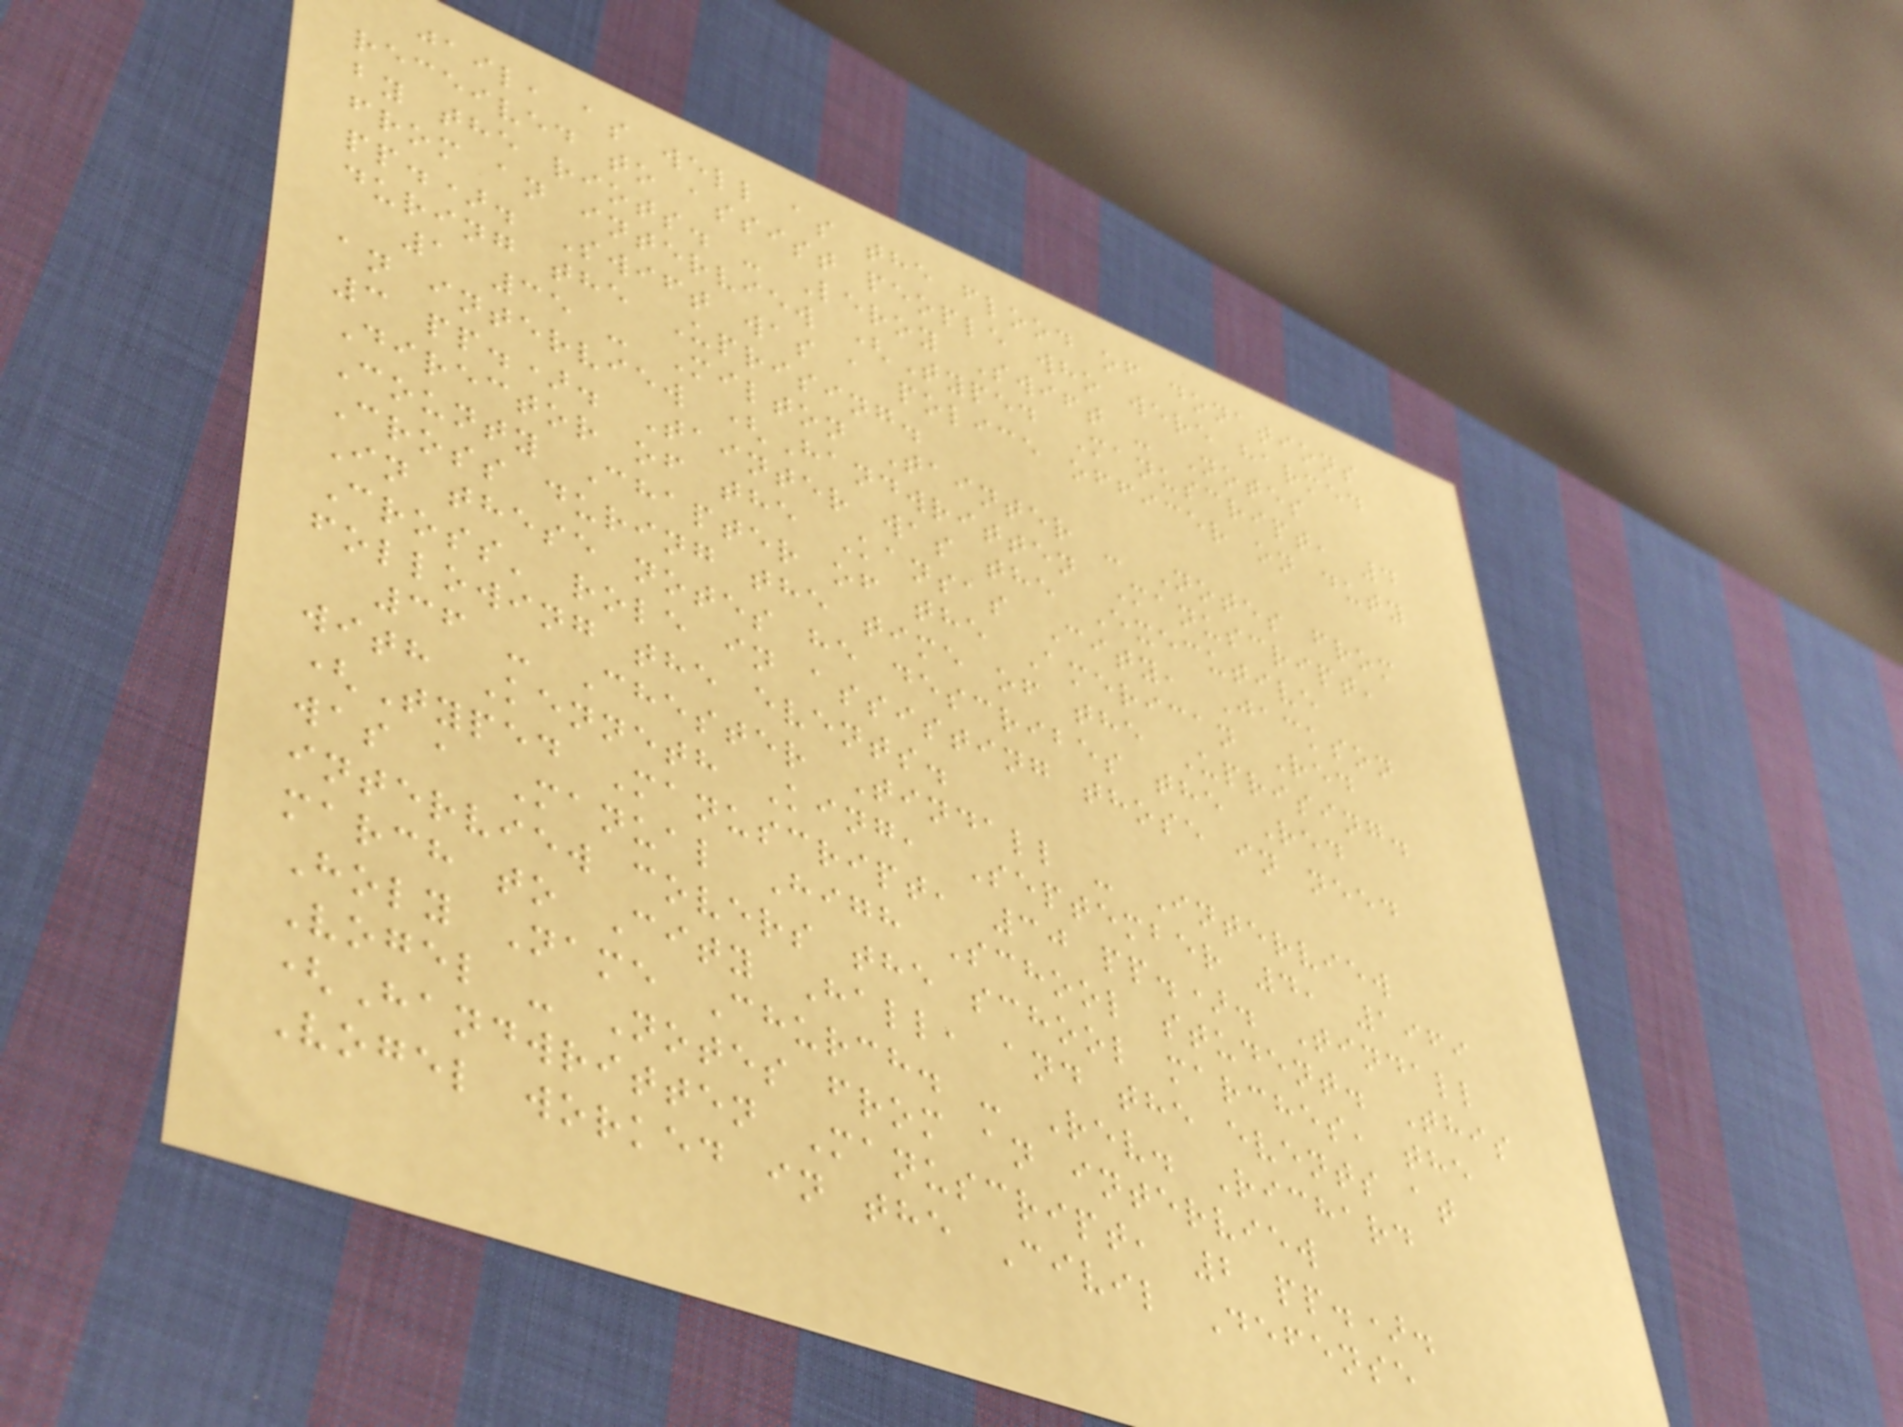jail, as well as the flood of donations
received to assist people who were harmed
by the riots. - Leroy Swift - Notes
from an interview (Typed Manuscript, 4
pp.). Swift was a police officer on duty
during the Uprising.
1 35 - Milton Tainter - Notes from
an interview (Handwritten Manuscript,
3 pp.). Tainter was the Executive
Director of the Kansas City, Jackson
County Chapter of the American Red
Cross during the time of the Uprising.
In these notes he describes the Red
Cross' role in assisting those in need
following the events.
36 - Chester Tindall - Interview
with Kenneth King, September 4, 1969
(Typed Manuscript, 30 pp.). Tindall
was a Manual High School student. This
interview covers the school marches, the
march to City Hall, and the events at
Holy Name Church. - Rev. Richard
Vogel - Notes from an interview
(Handwritten Manuscript, 2 pp.).
Vogel worked in the Civil Defense
